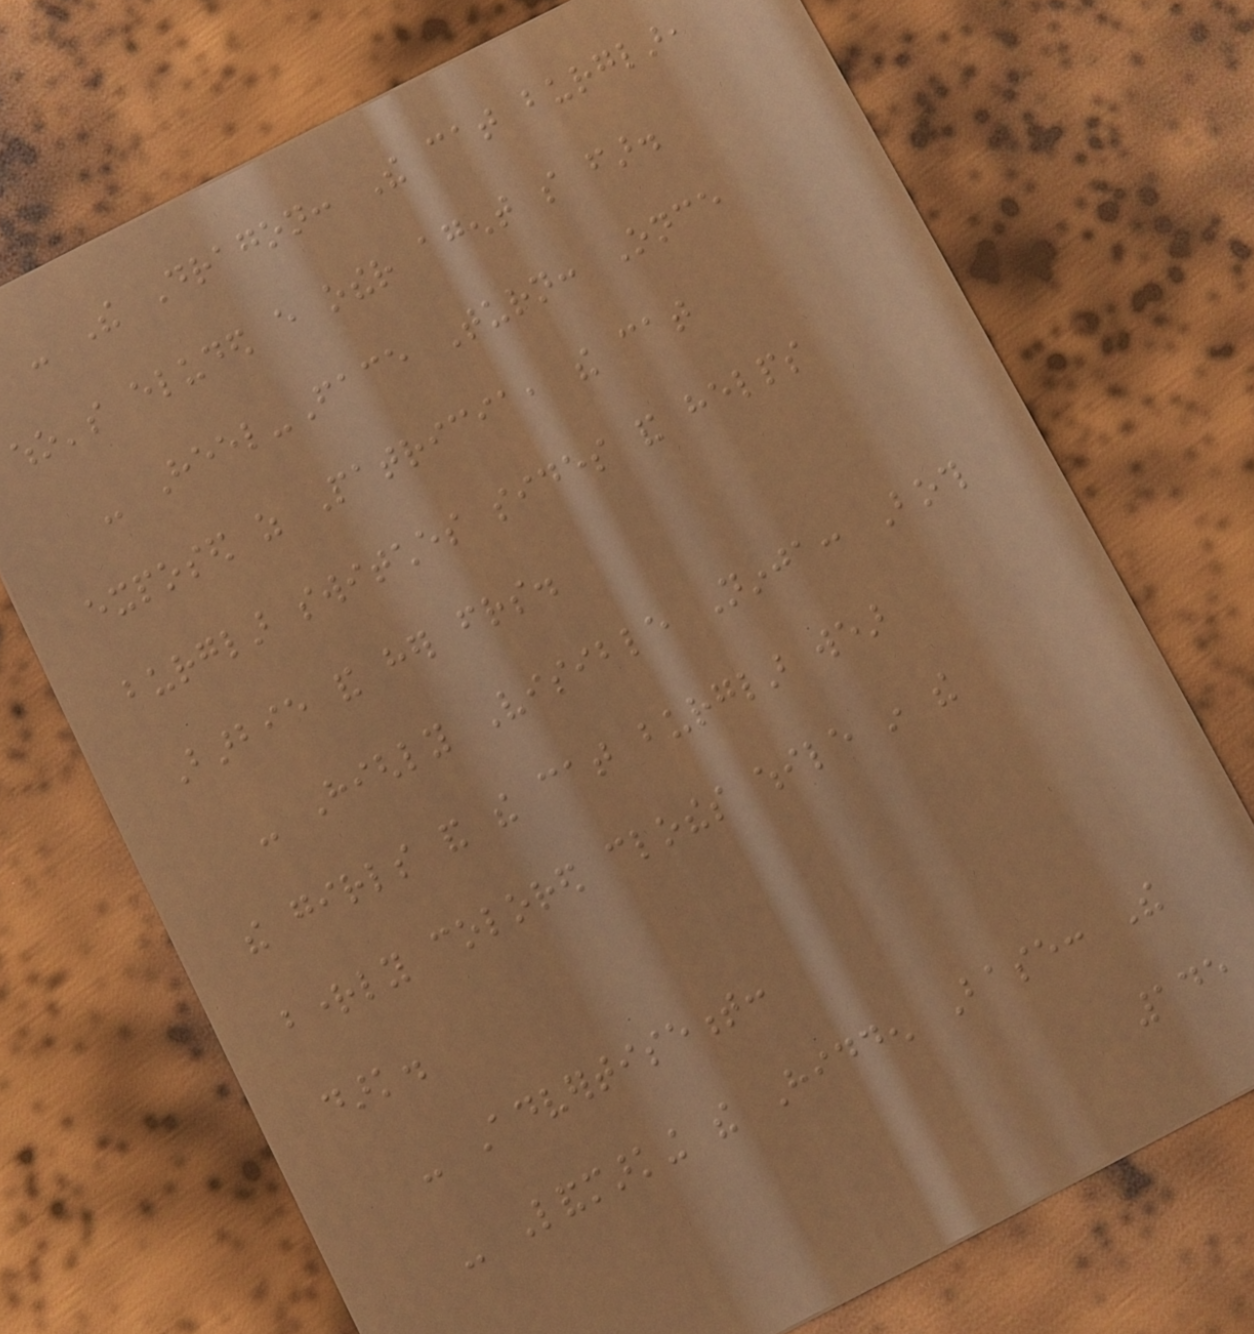- The Dragon: The cat burglar,
who's eluded every other agent so far.
- Heel-Face Turn: Once
exposed as Patricia, the cat
burglar switches sides and helps
Barbie and her friends.
- Highly Visible Ninja: Both
the girls and the cat burglar wear
brightly colored clothes while in the
dark.
- Advertisement:
- Landmarking the Hidden Base: The
145
